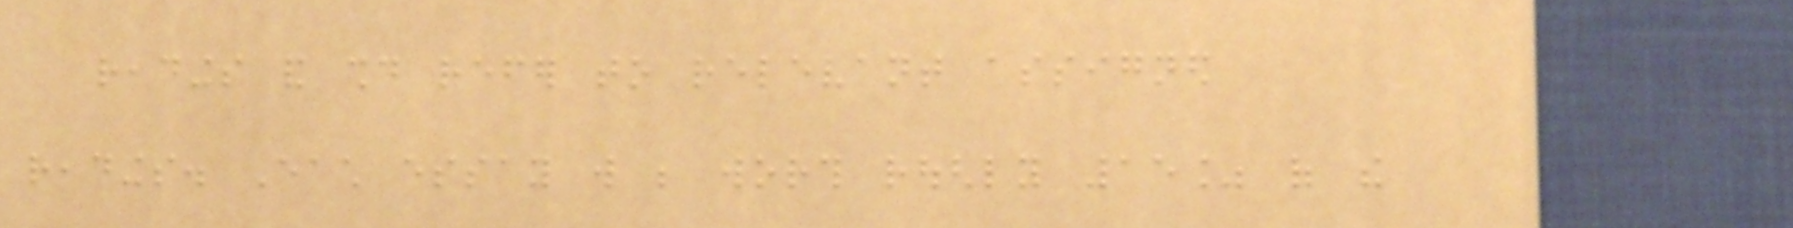readings and should refer to relevant assigned
readings. Each essay will be worth roughly 15% of the
